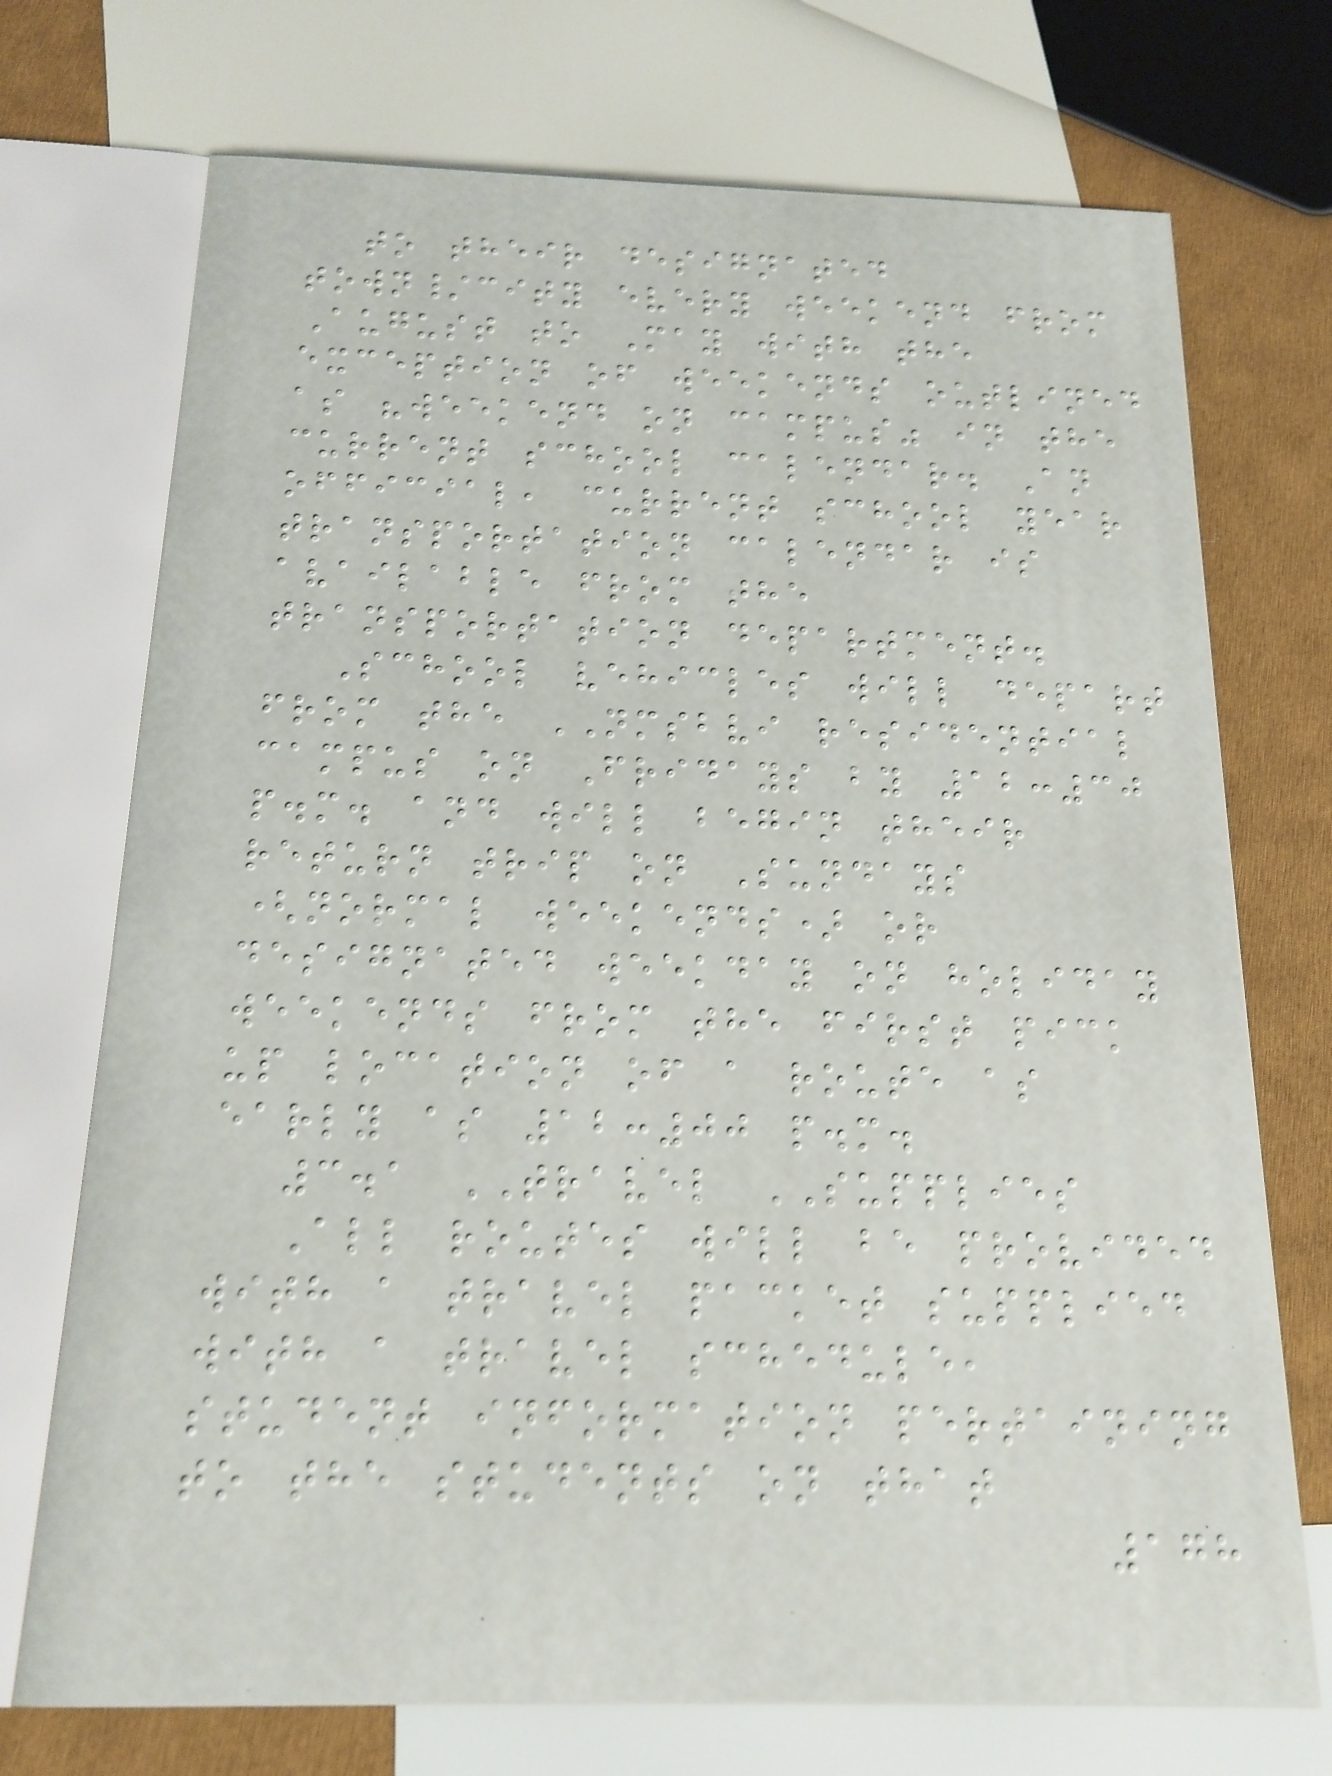to their designated
town/city every weekend from
August to May with the
exception of weekends outlined
as "weekend on campus" in the
current school calendar. An
official, current school year
transportation calendar is
available from the
transportation department.
School vehicles will depart
from the NMSBVI residential
campus on Fridays by 12:30
p.m. and will begin their
return trip on Sundays
(normal weekends) or
designated weekday on holiday
weekends from the first pick
up location of a route as
early as 12:00 p.m.
3.1 TRAVEL SUPPLIES
All routes will be provided
with a travel packet supplied
with a travel schedule,
student information pertaining
to the students on that
178
